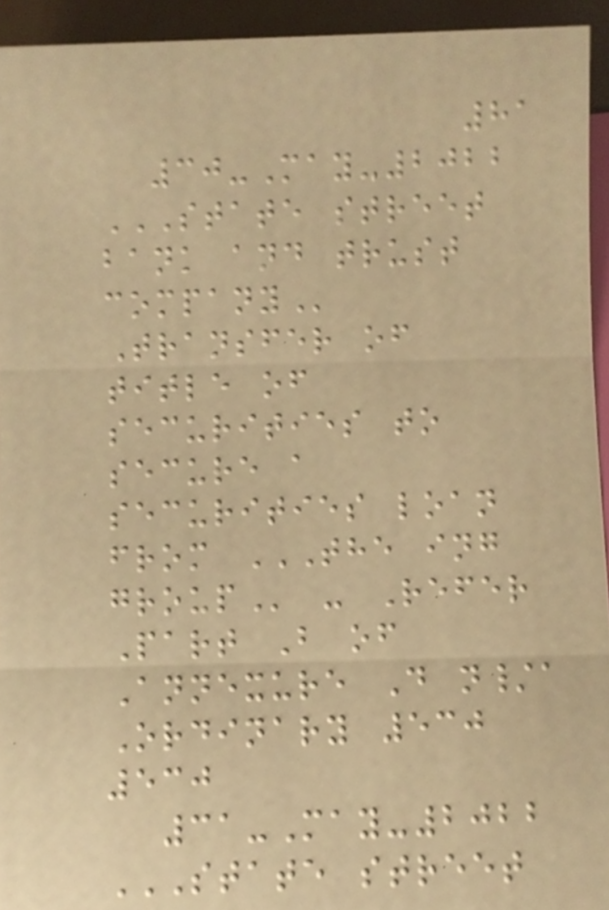81
30-May-2022
STATE STREET
BANK AND TRUST
COMPANY
Transfer of
title of
securities to
secure a
securities loan
from THE ING
GROUP - Refer
Part B of
Annexure D n/a
Ordinary 530
530
31-May-2022
STATE STREET
